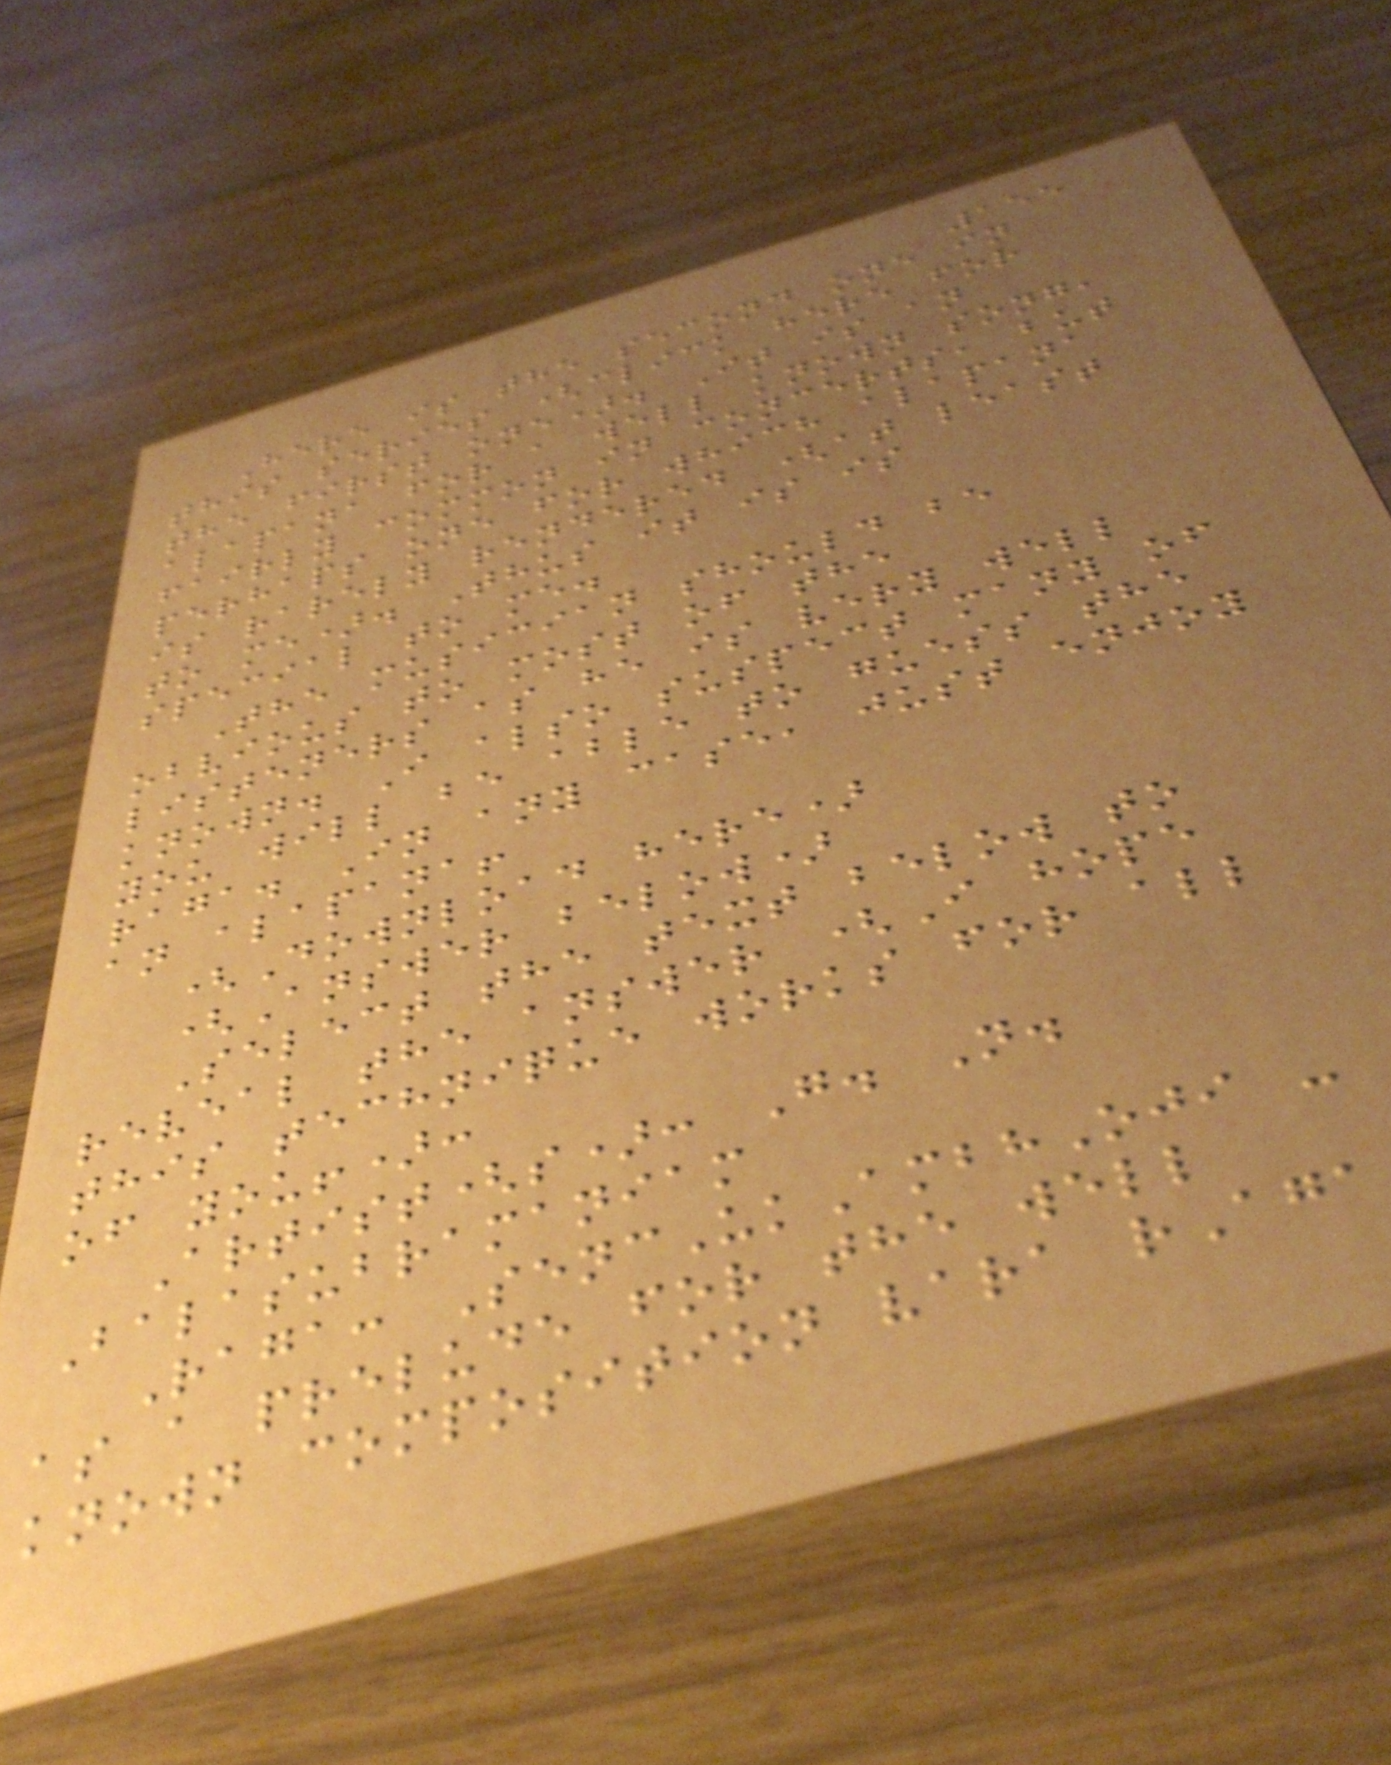155
Here is the second one in
this series (click here for
the first one). It is an
alapana for a well known song,
fairly common in concerts, but
perhaps one for which alapana
is rarely rendered (at least
to me). Thus it is is
special to me.
The musician should be
obvious to most of the
listeners as he is very well
known. I also suspect many of
you will be able to guess the
raga. In any case, just enjoy
an alapana!
(Download here)
(Answer below)
Select the text below to
reveal the answer (I hope
this technique works for all
of you!):
Artist(s): G. N.
Balasubramaniam
Raga: SencUkAmbhOji -
as a prelude for the well
known composition vara rAga
